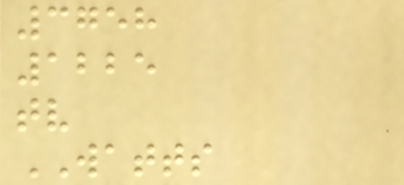3758
1225
tv
WATTS
